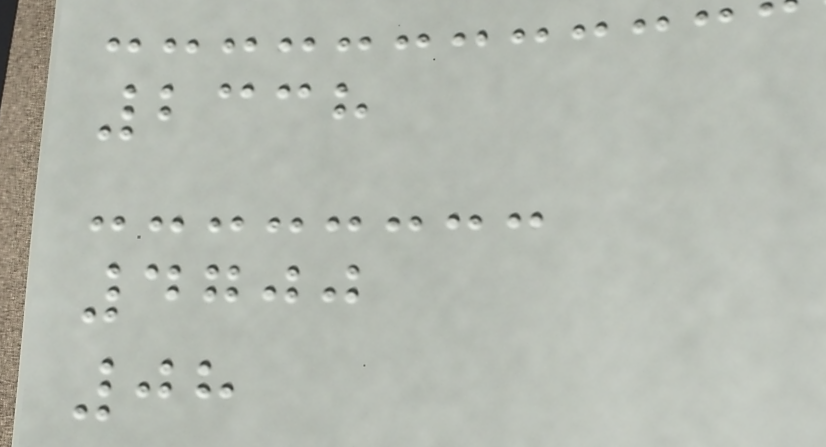2338
4700
08
